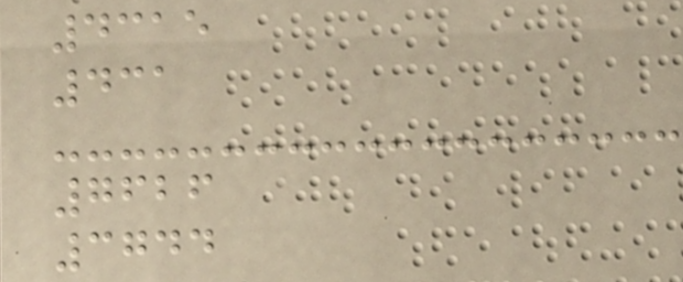4315
431
7626
3744
